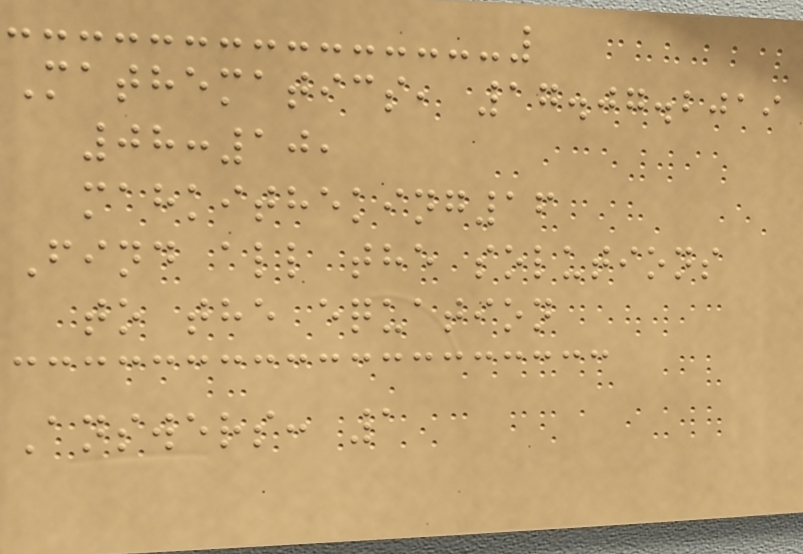Mathematics, 17.07.2019
08:10,
mahkitheking16
Find all the solutions
to the equation
Answers: 1
